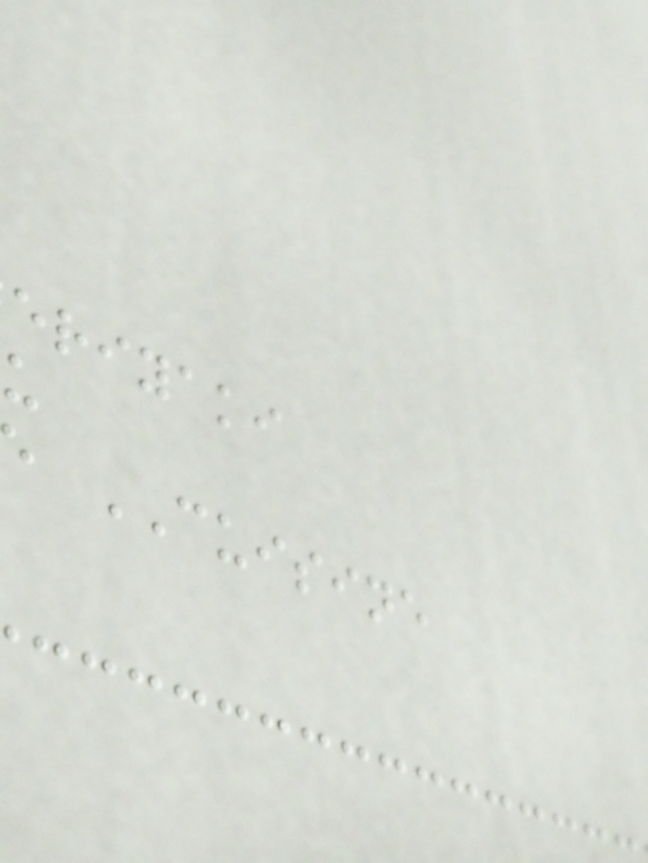eriyaki
CUISINE
